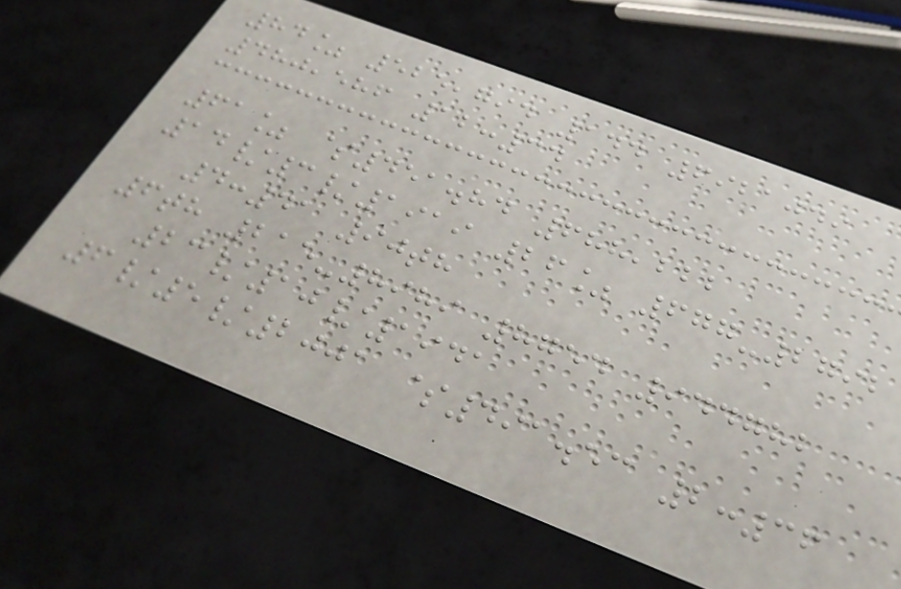84% 525,794 144 6921049
480,586 12:34
61% $451.84 688,222
14/3/1919 26% 677-2792
4:41 90th
6th 215-8989 8754 944782
23/10/1941
6/5/2001 $491.53 2:36
